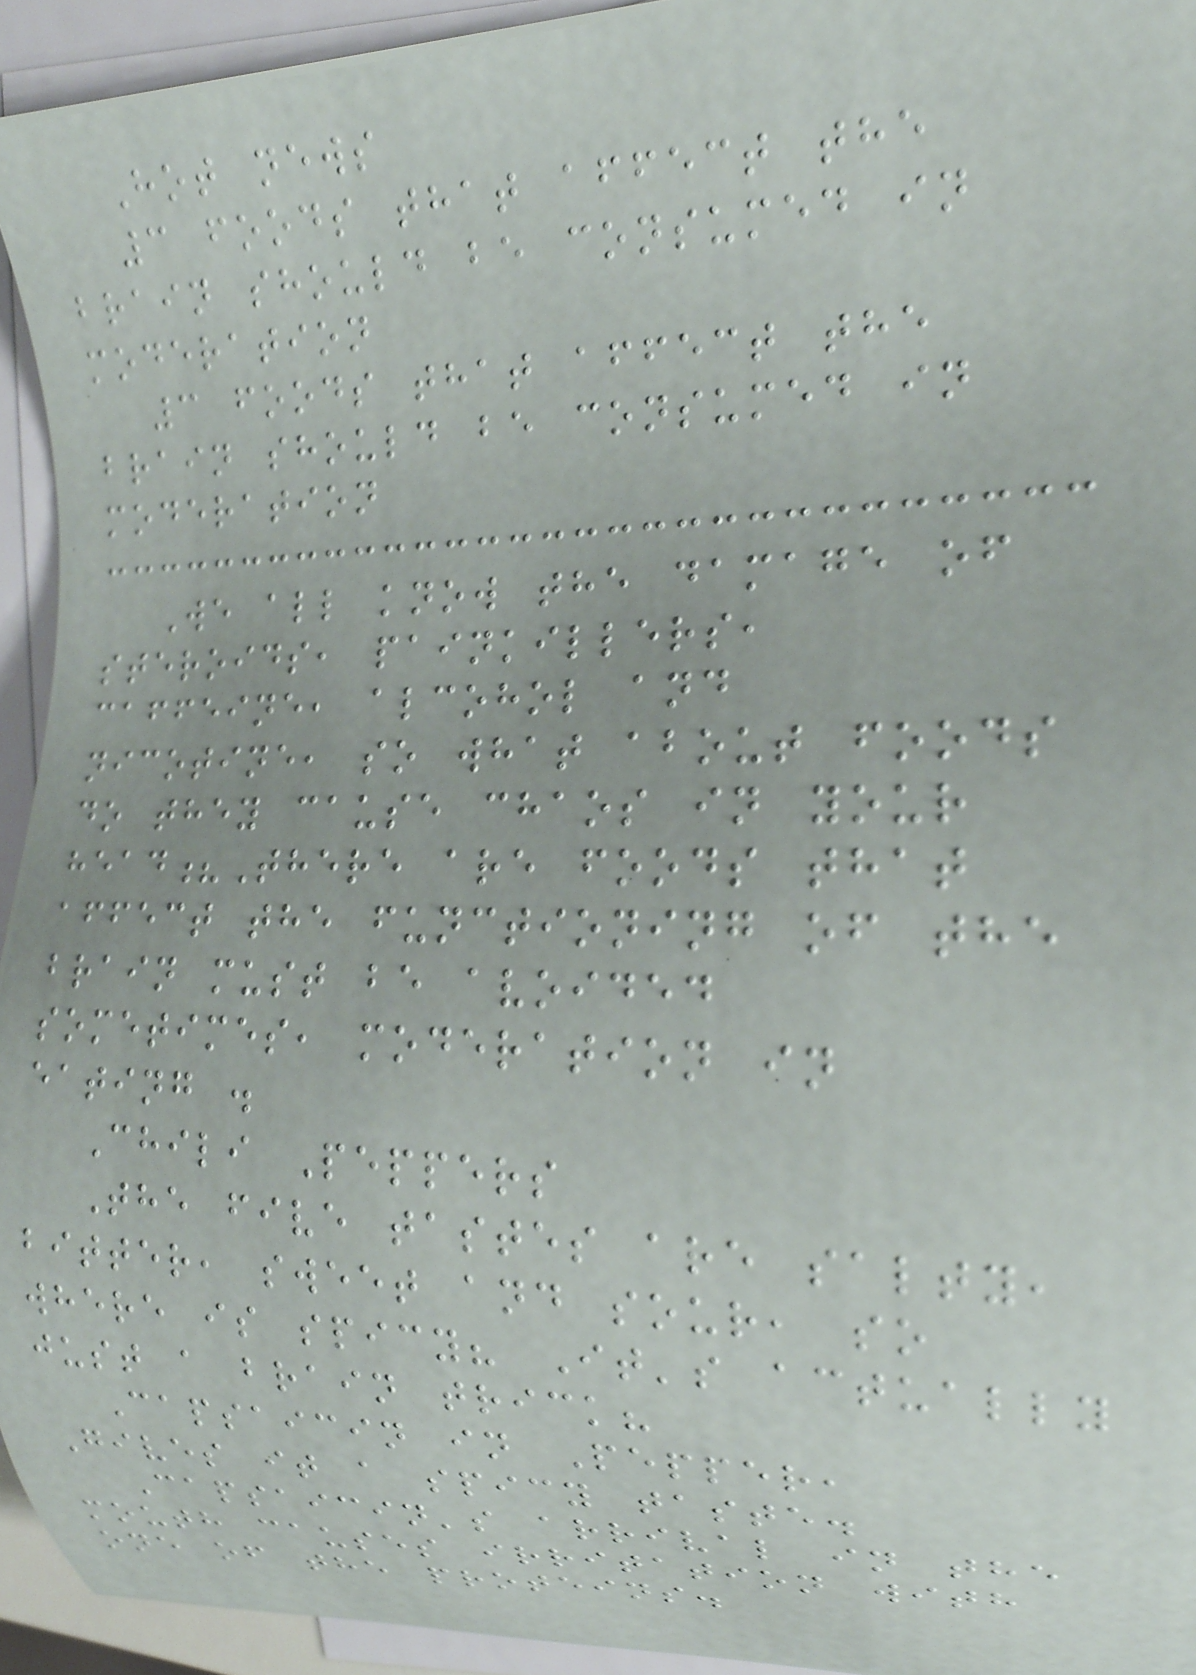Hot news
3 foods that affect the
brain should be consumed in
moderation
3 foods that affect the
brain should be consumed in
moderation
We all know the damage of
steroids, painkillers,
caffeine, alcohol and
nicotine, so what about foods
do they cause chaos in your
head?There are foods that
affect the functioning of the
brain must be avoided
sometimes, moderation in
eating .
Chili Peppers
The five tastes are salty,
bitter, sweet and sour, so
where is spicy? It's actually
just a brain trick?
Capsaicin in Pepper,
Gives it a spicy taste.
Capsaicin's arrival in the
mouth causes irritation with
one of the proteins.
